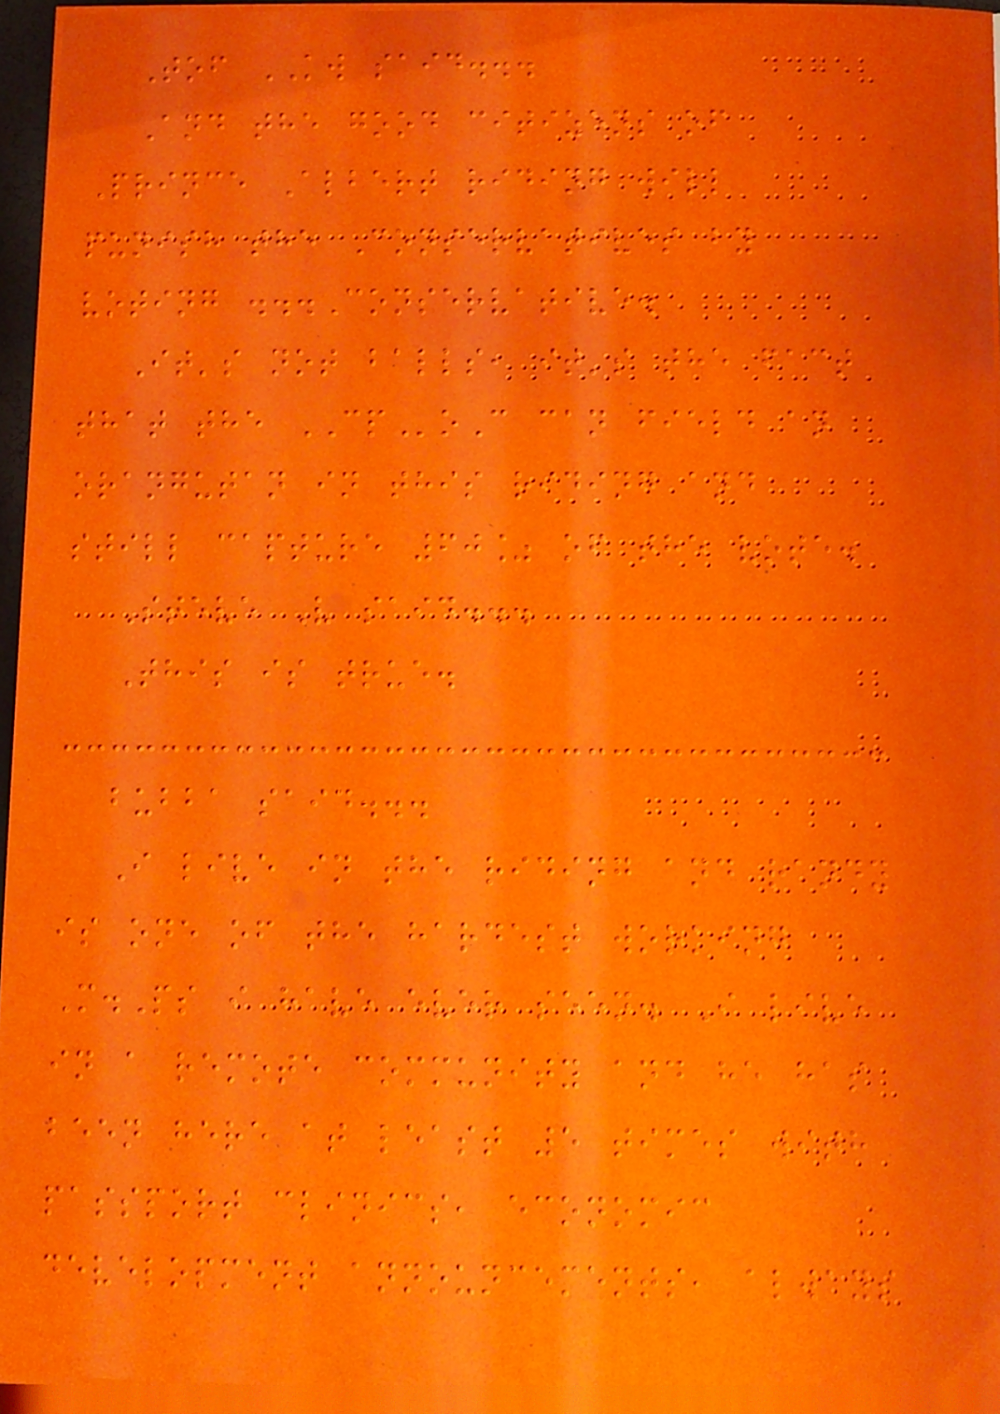Tof KW said...
And the good citizens of
Prince Albert riding will
punish the Conservatives by
voting ...Conservative.
It's not balls, it's the fact
that the CPoC can field an
orangutan in this riding and
still capture 60% of the vote.
Steve V said...
This is true.
bubba said...
I live in the riding and randy
is one of the hardest working
M.Ps i have ever seen. I live
in a remote community and he has
been here at least 5 times with
passport clinics, economic
development announcements, always
